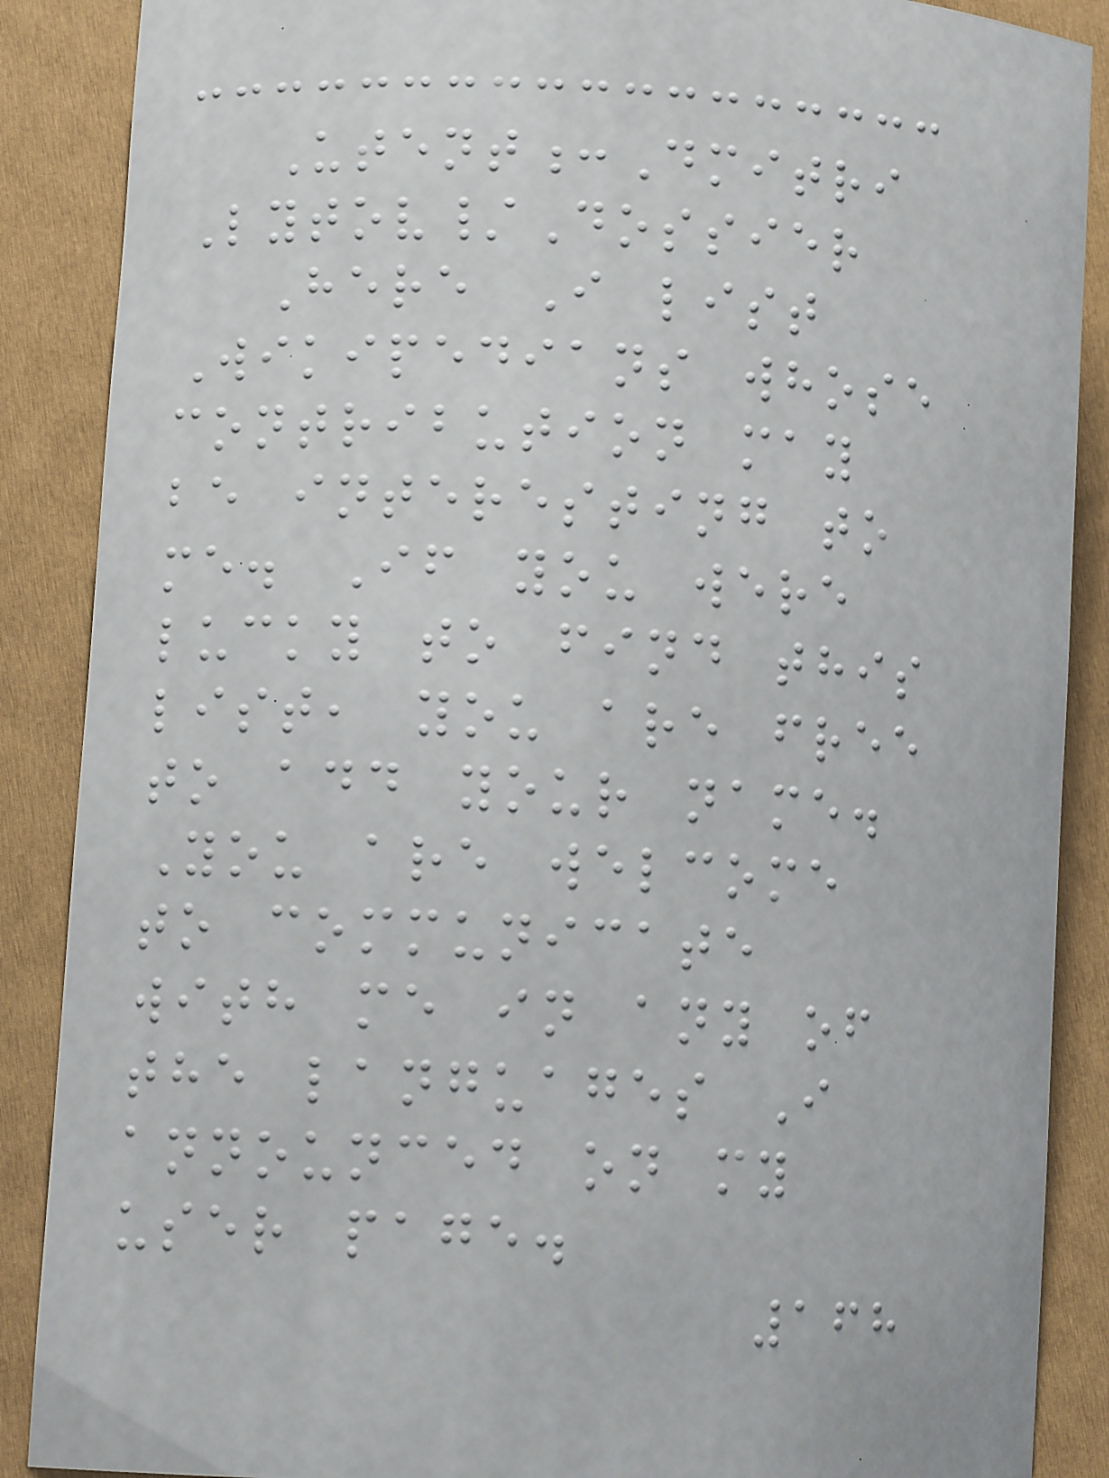Utent:Dmitri
Lytov/Dossier
Here I list
Wikipedians whose
contribution may
be interesting to
me. If you were
lucky to find this
list, you are free
to add your name.
You are welcome
to communicate
with me in any of
the languages I
announced on my
user page.
168
